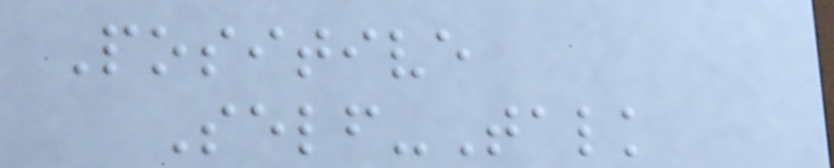Positive
Self-Talk
